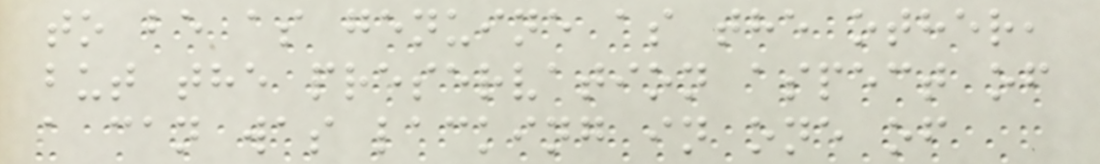to be as genuine as the other,
but the preservation aspect of
a can was lacking in one of
